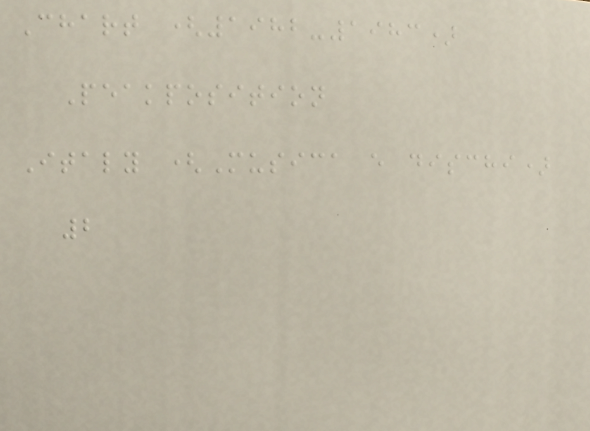Chart (1982-1983)
Peakposition
Italy (Musica e dischi)
2
